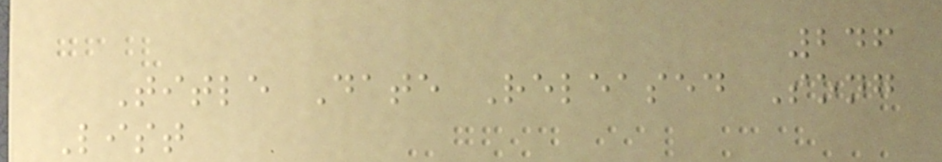246
Title Date Released Song
List
